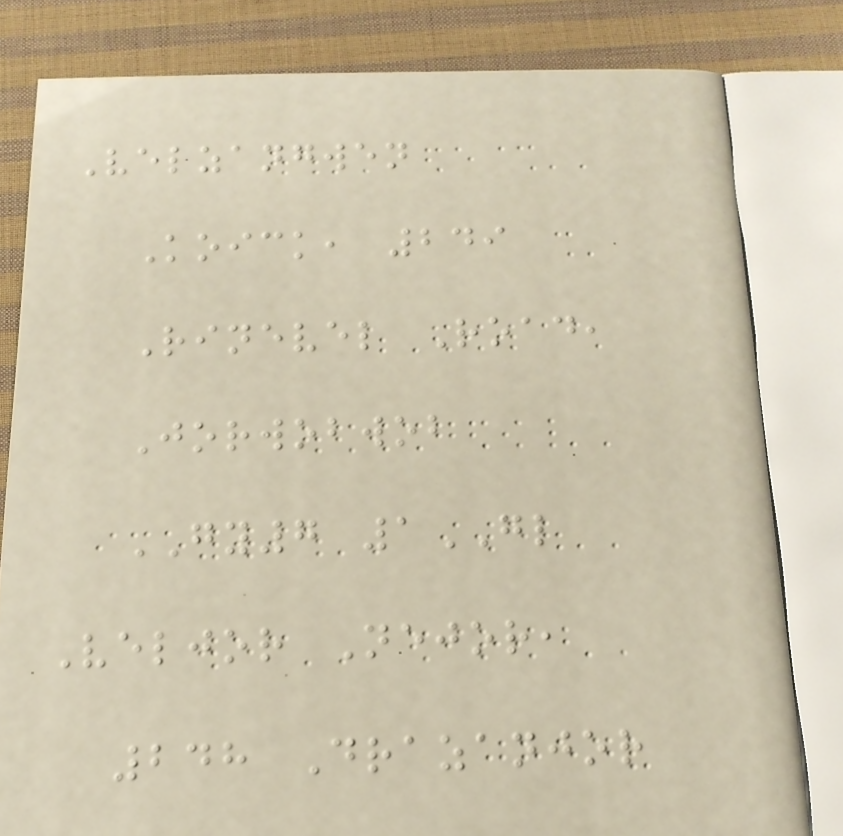Velzangwen
Koick, 249
Rinevel Road,
Jorwobwob
GY7 1GL
Veljor Nejor,
248 Drazanjor
